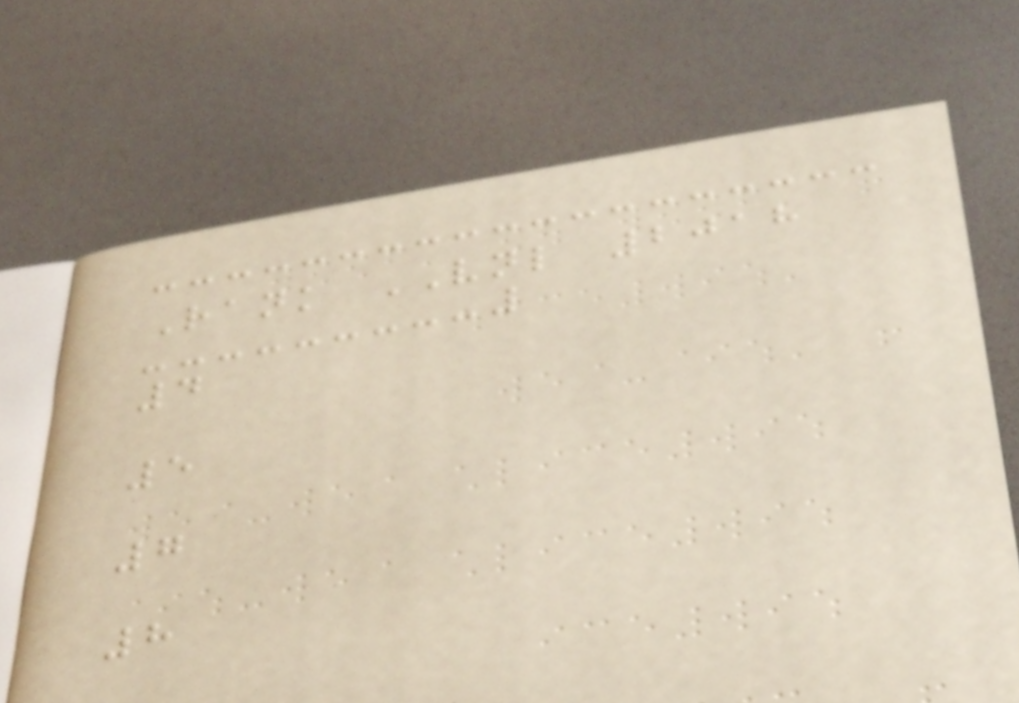Rank VNL 2018
4
5
7
8
